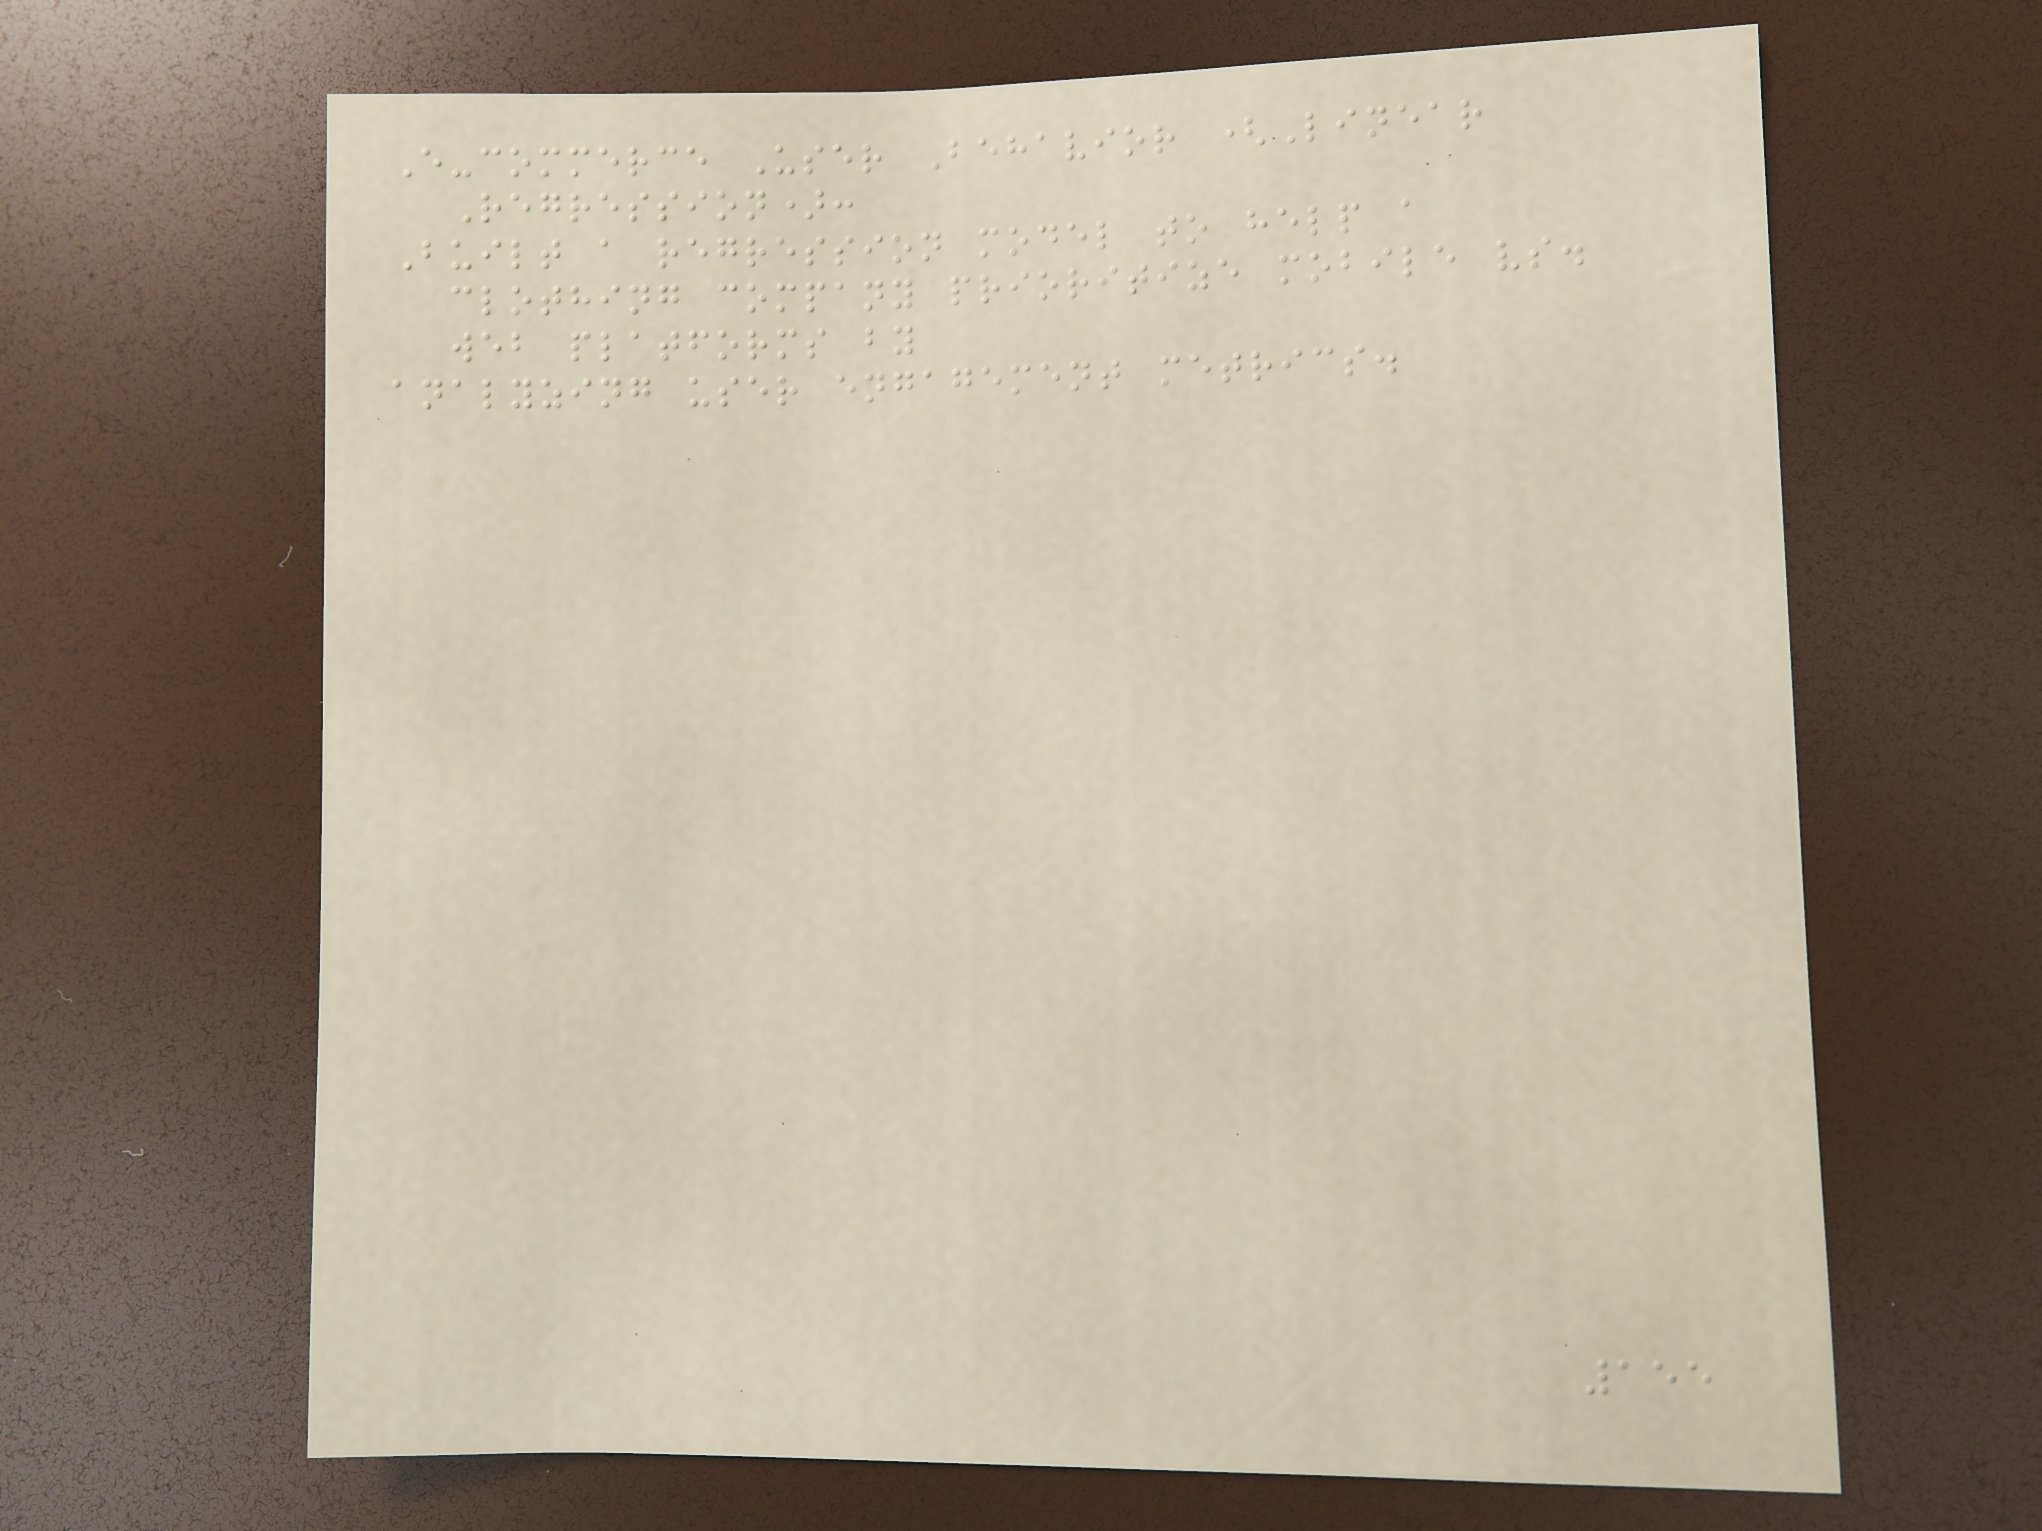E-commerce User Behavior (Linear
Regression):
Built a regression model to help a
clothing company prioritize mobile vs.
web platforms by
analyzing user engagement metrics.
155
